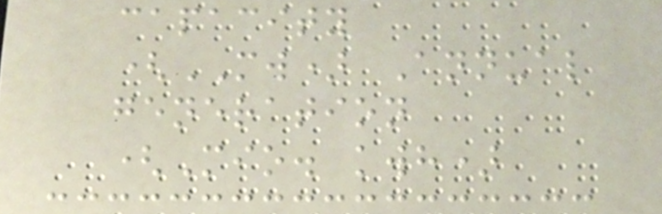capacity
(MW) Annual
generation
(Mio. kwh)
